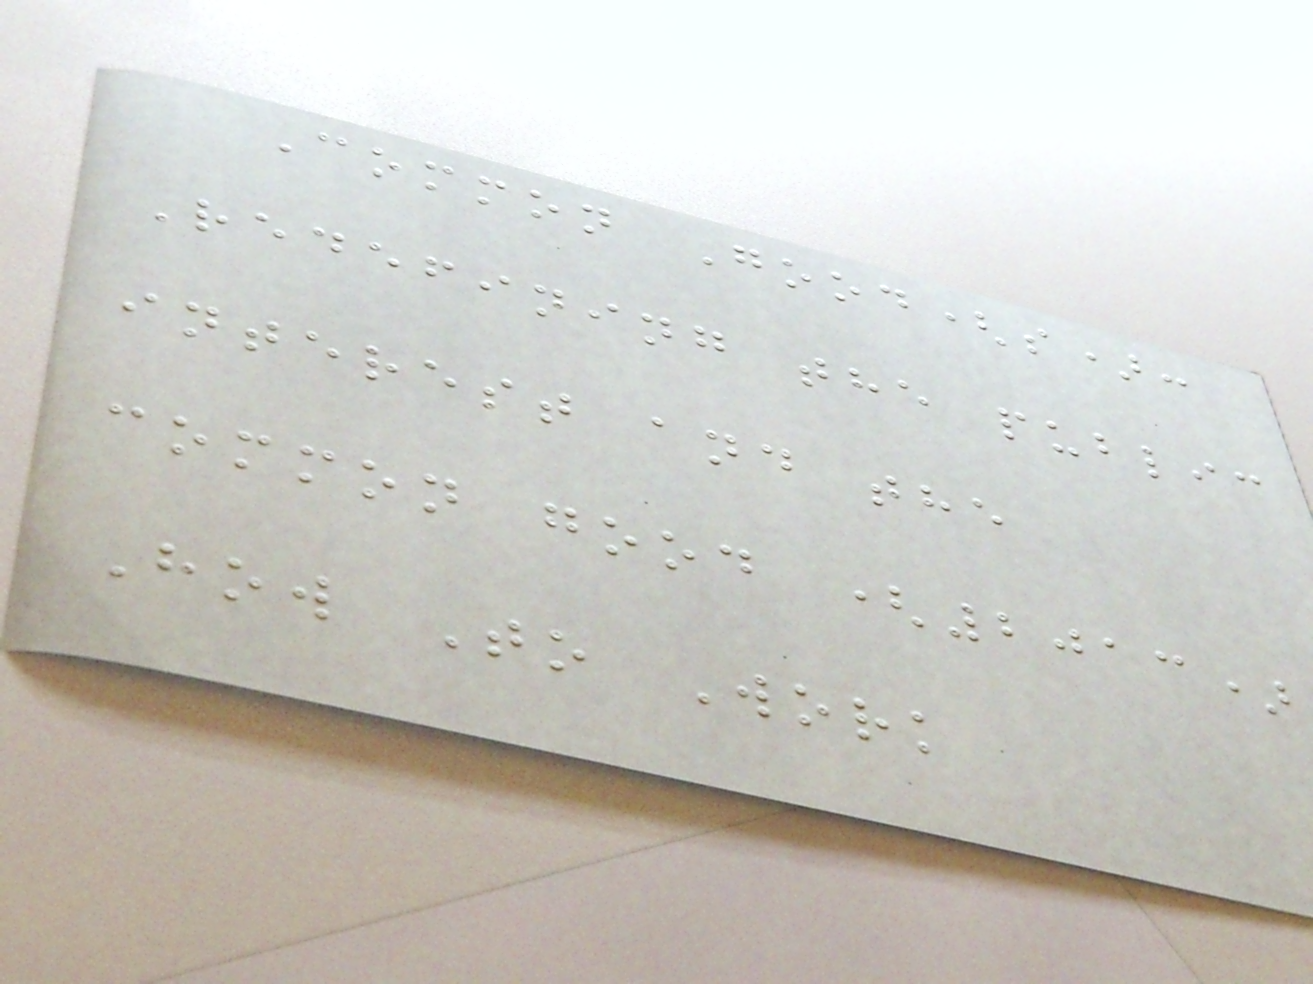Common Good(s):
Redefining the public
interest and the
common good (2013)
How To Work
